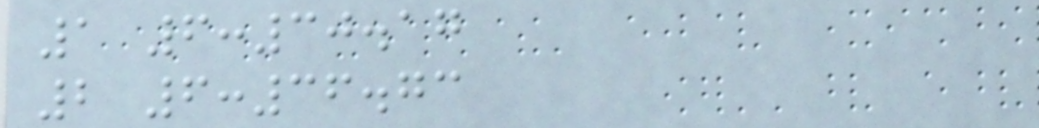1 6:30.17
2 6:36.73
